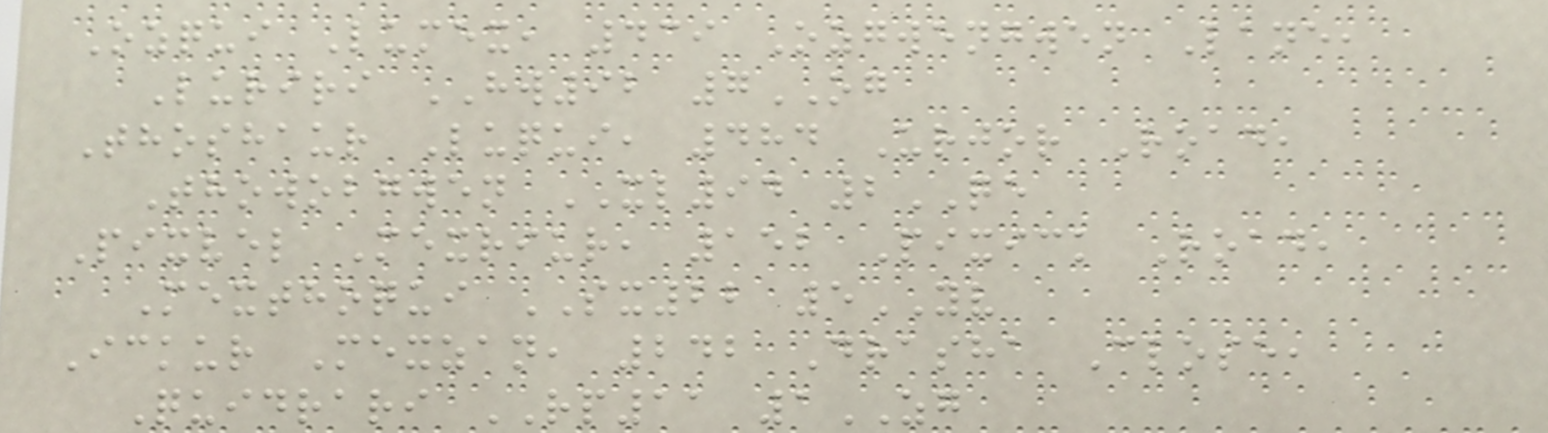Ozqui Lumex, 439 Ozgwengwen Lane,
Luriri HW92 7OG
Thoshaur Luqui, 484 Urjor Road,
Thowobgwen XL94 2QE
Pixvel Mexriur, 152 Pixick Road,
Mexthoqui SX22 5YV
Ickur Mexzan, 242 Drasha Close,
Quidrari RP11 1ZG
